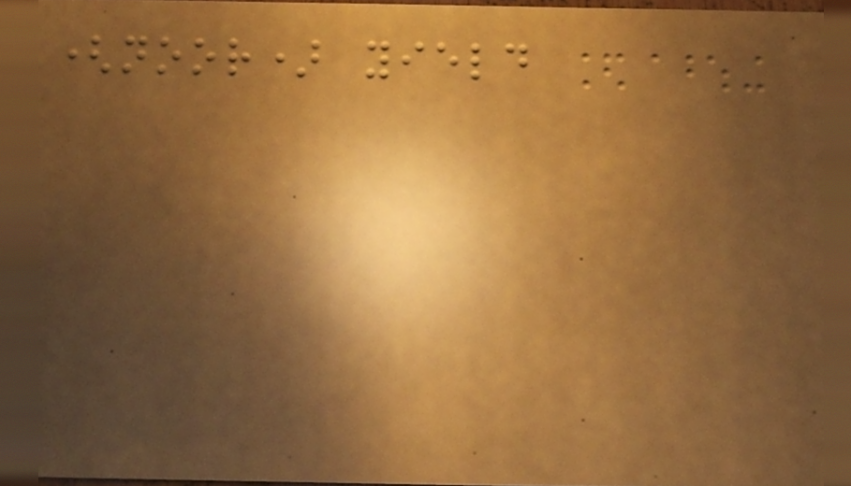(noor) yield
